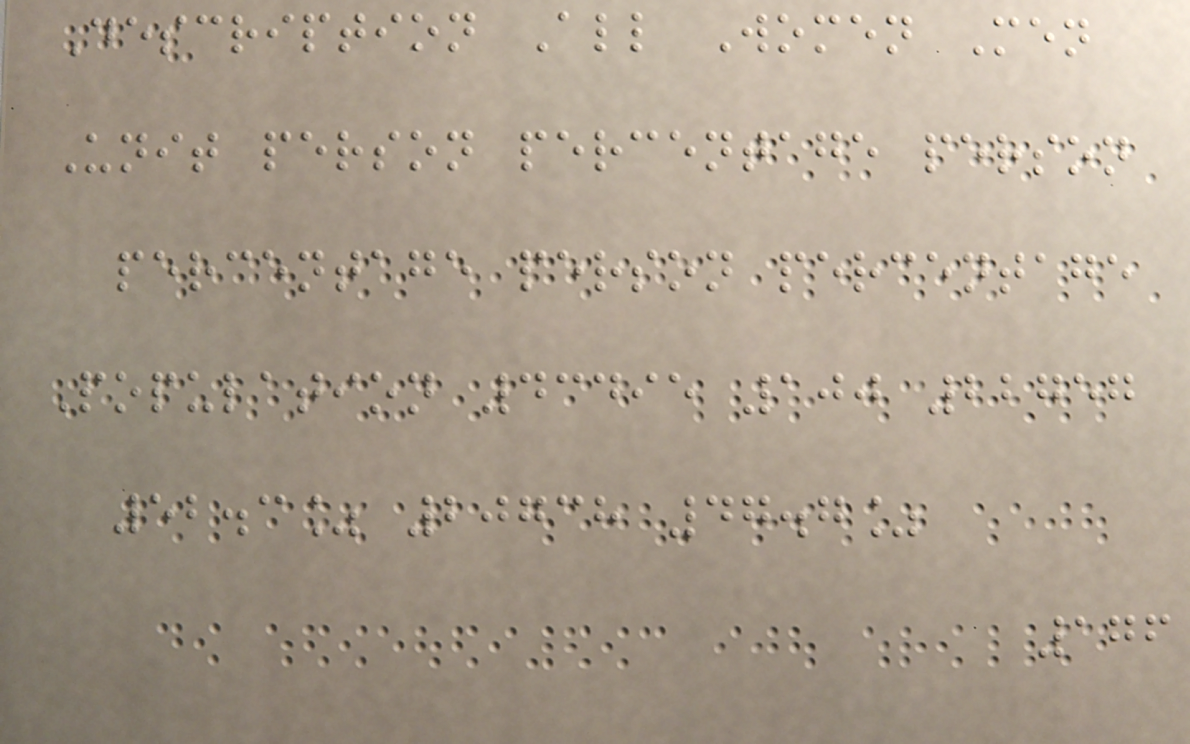Description All Women Men
Unit person percentage person
percentage person percentage
Population 43495 100 22757
52.3% 20738 47.7%
176
